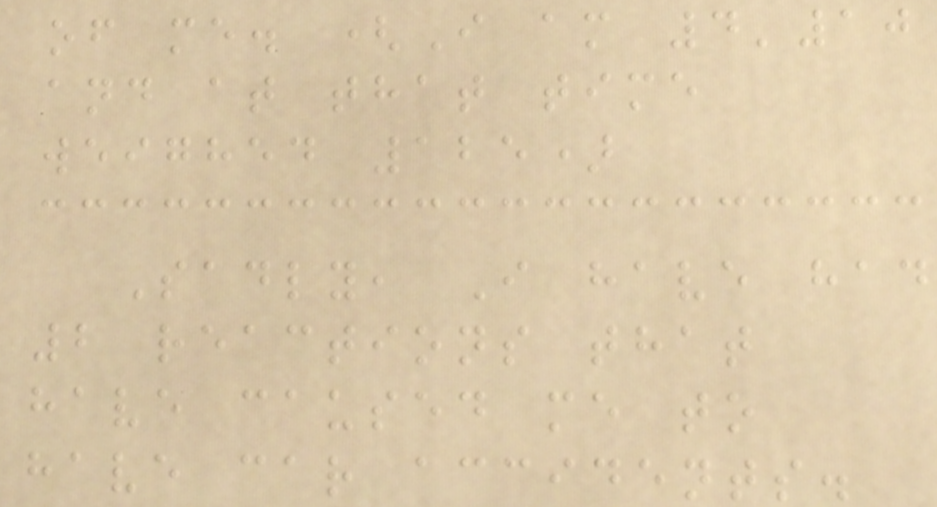of me. (I am 4'10
and at that time
weighed 125)
Sadly, I have had
2 reactions that
have caused me to
have car accidents.
